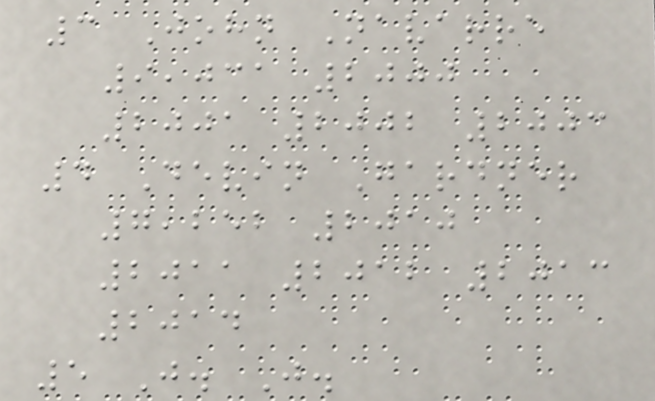3 John Navarre
9,031 2000
2001 2002 2003
4 Devin Gardner
7,252 2010
2011 2012 2013
2014
5 J. J.
